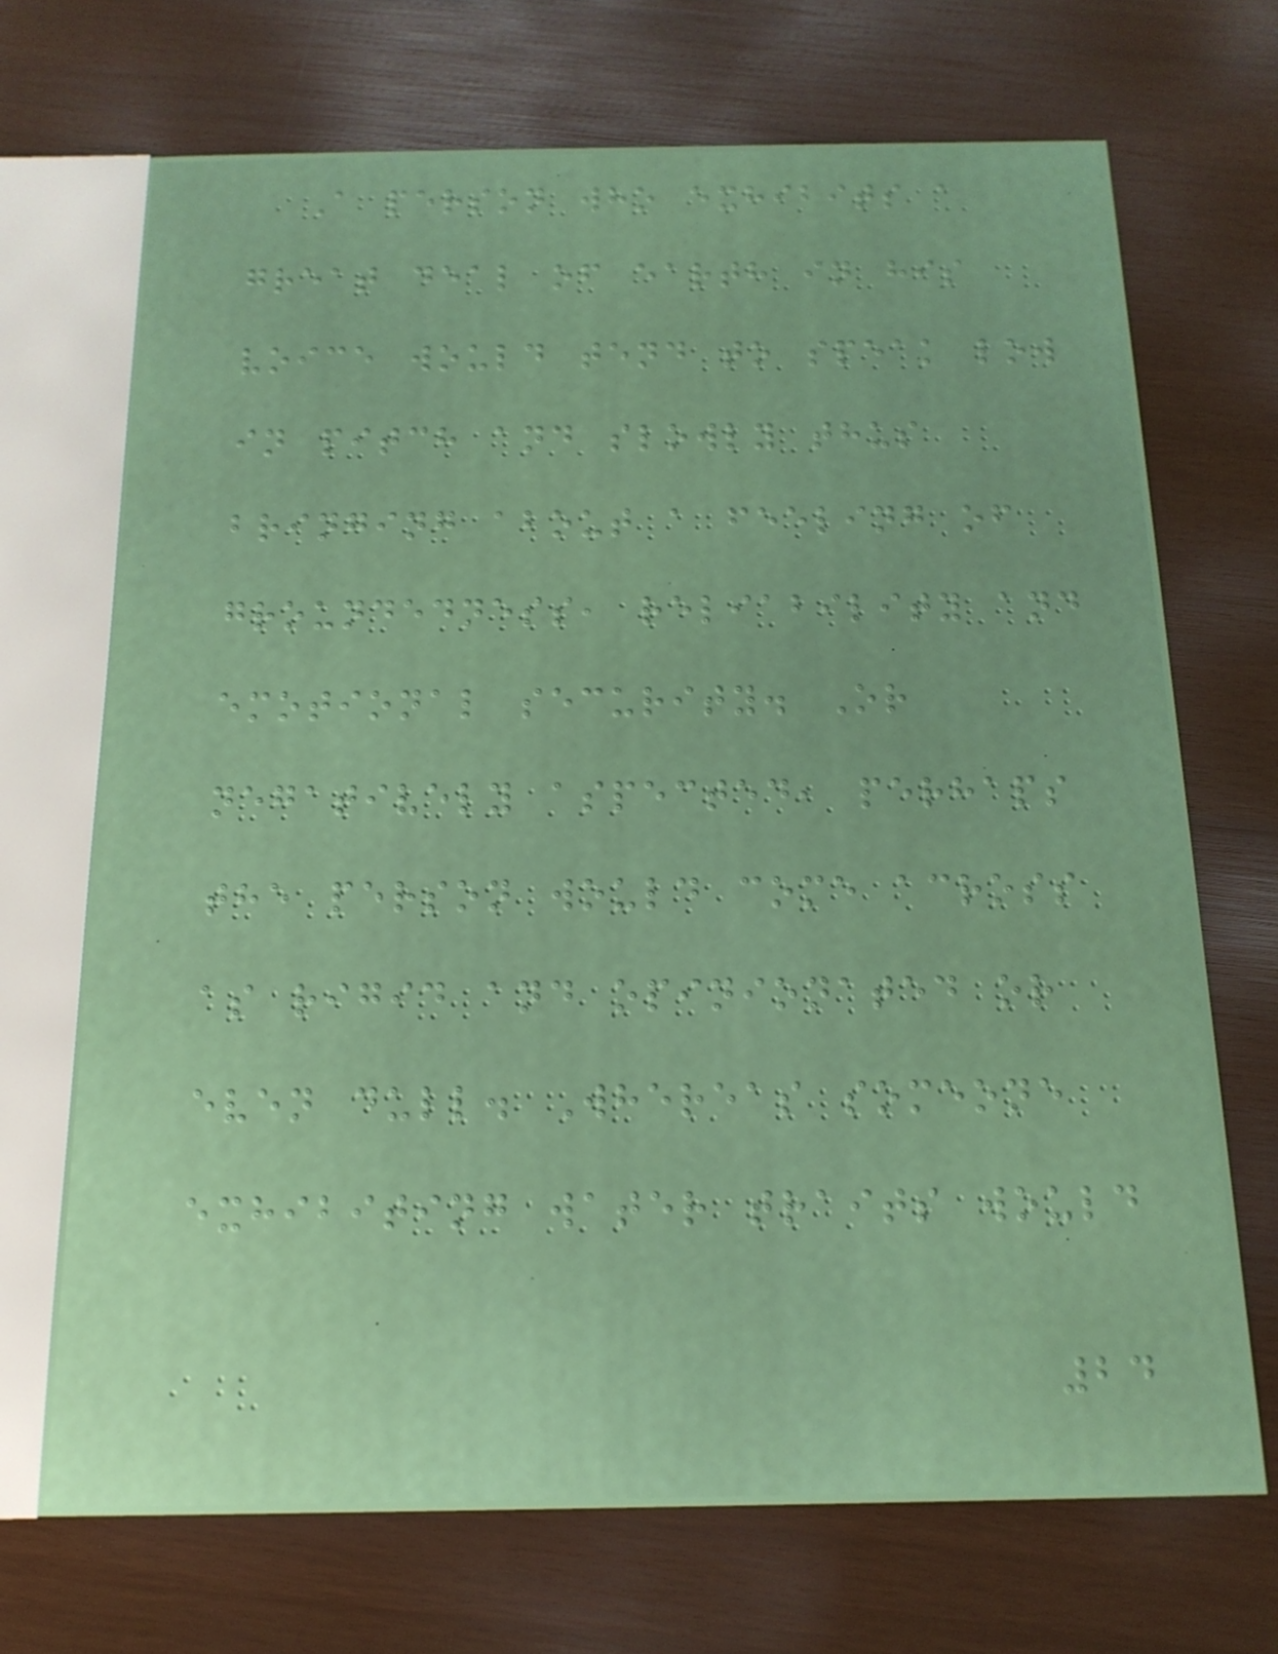A person who exhibits a
great deal of earth in his
voice would tend to speak low
in pitch and slowly thus
bringing about a feeling of
groundedness, reliability and
emotional security. Or
negatively aspected, perhaps
the person would come across
as rigid and opinionated or
even dull. Whereas someone
exhibiting water traits would
24
